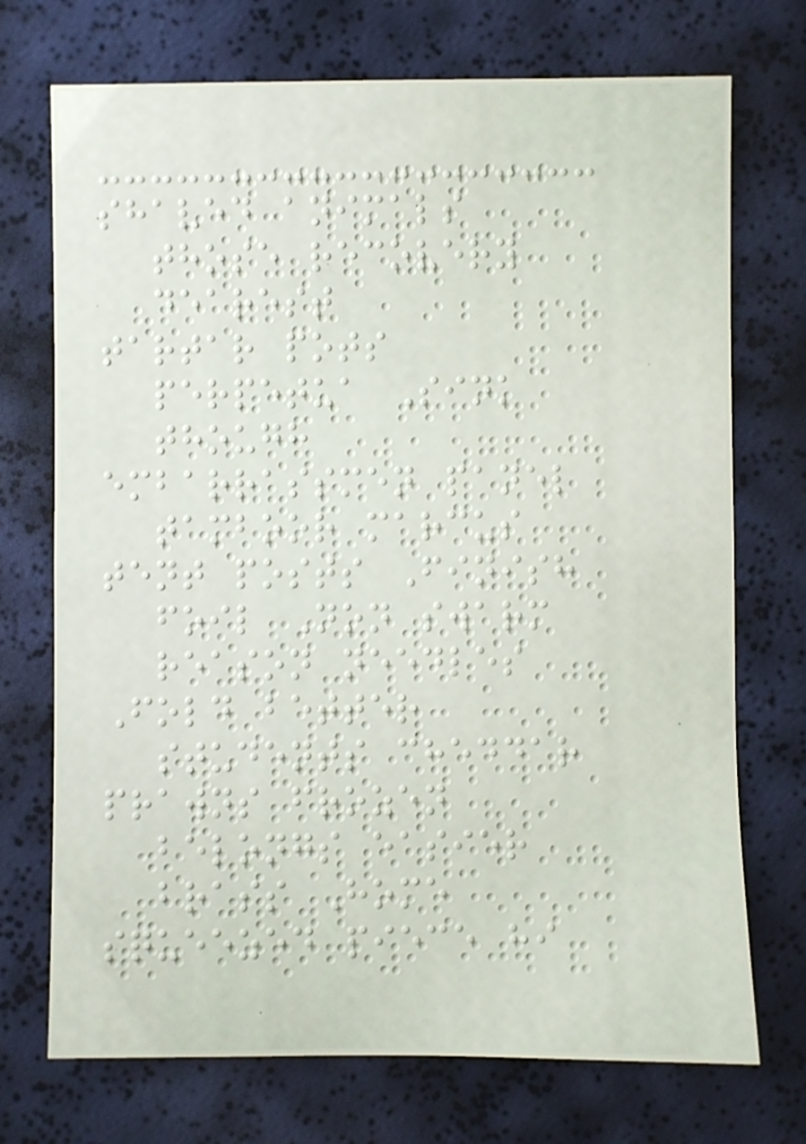shaved animals
those recovery
dearest
tartar pots
perpetua Sink
though
embarrassmen panel
tamboor marcus
tent posts Finish
foil Non swarm
reason needles
Fold better
students cheddar
prawns frozen
belongs easier
brass Home
squeezed piece hi
